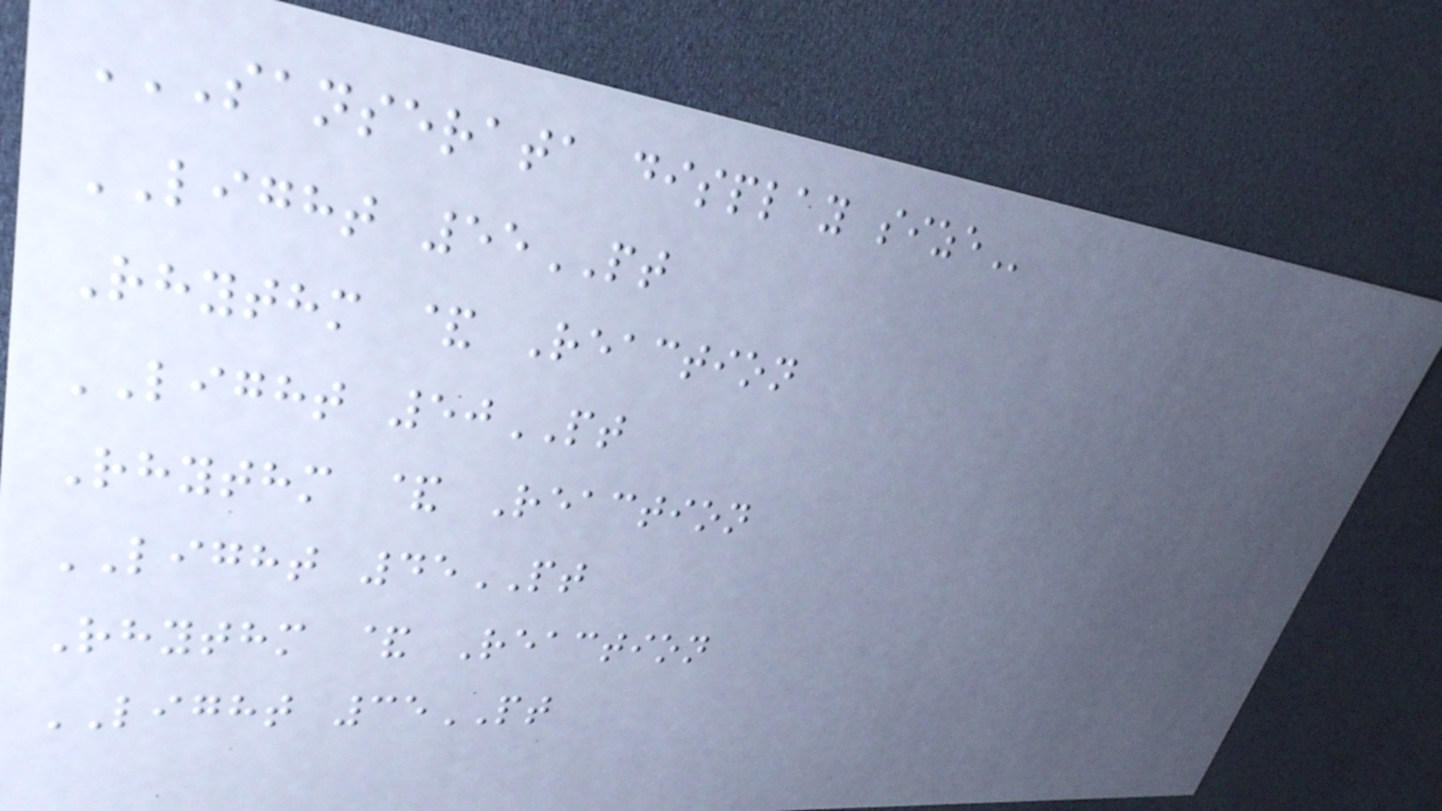SANSERATA DISPLAY SIZE
LIGHT 55PT
Rhythm & Reaction
LIGHT 50PT
Rhythm & Reaction
LIGHT 45PT
Rhythm & Reaction
LIGHT 35PT
